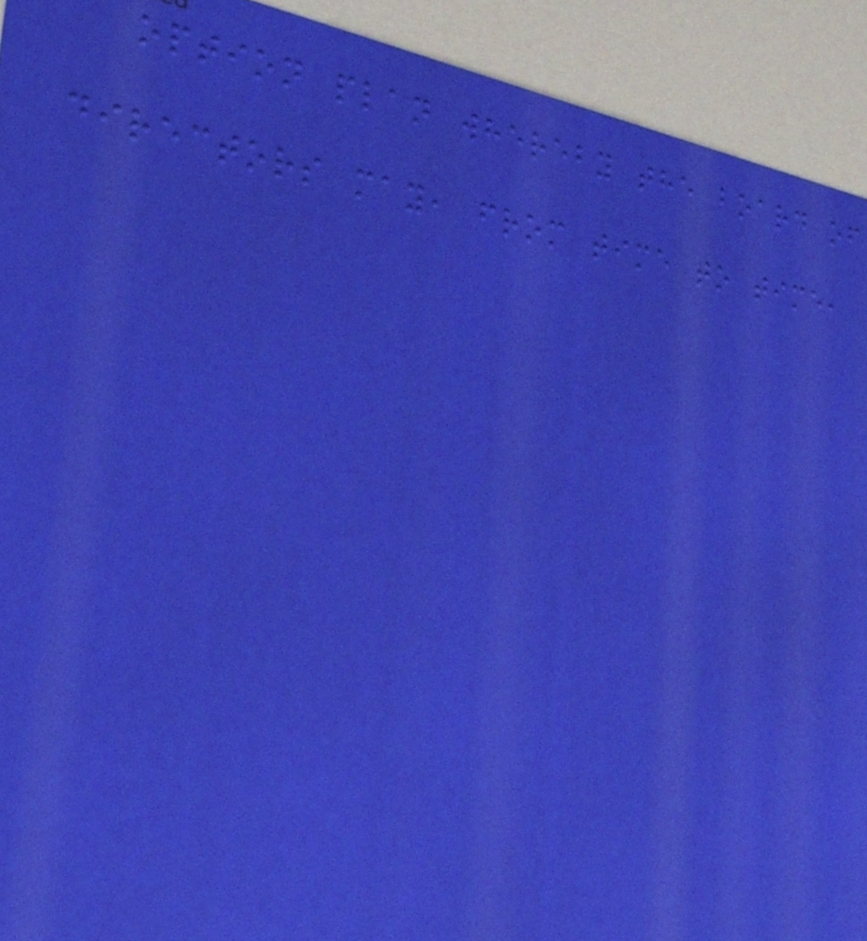option plan whereby the board of
directors may, from time to time,
